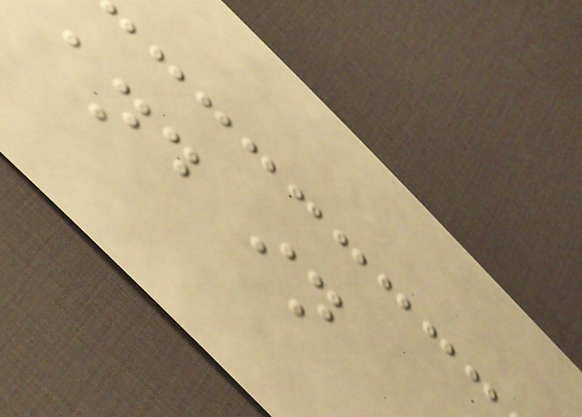and in
